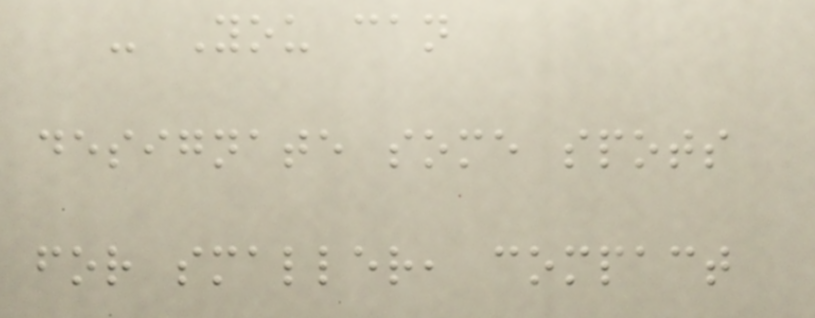- You can
designate some spots
for smaller, compact
